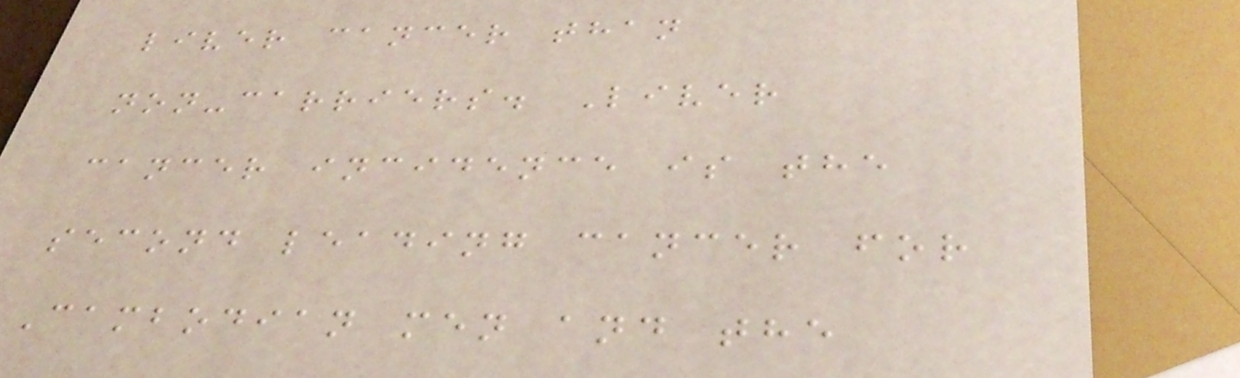liver cancer than
non-carriers. Liver
cancer incidence is the
second leading cancer for
Cambodian men and the
